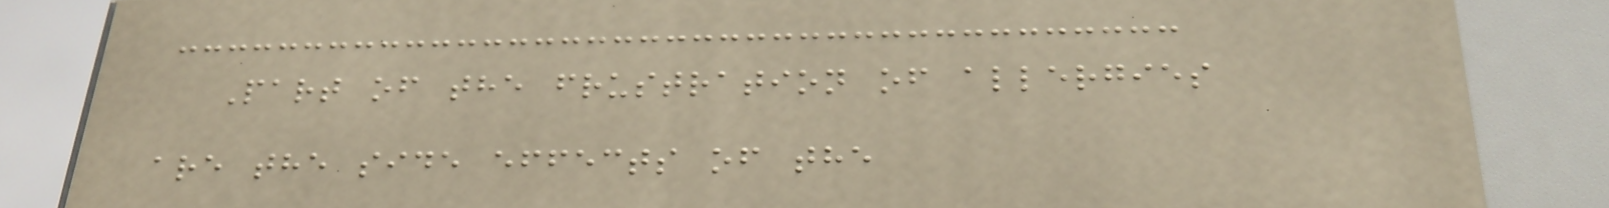Part of the frustration of allergies
are the side effects of the
